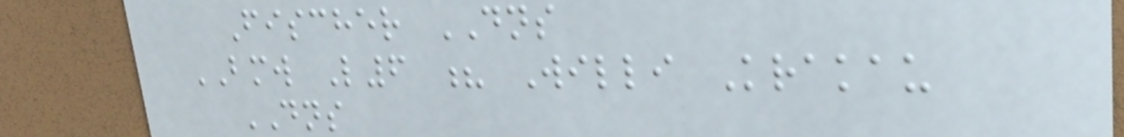Fischer DNS
BMW L6 ? Willi Krakau
DNS
